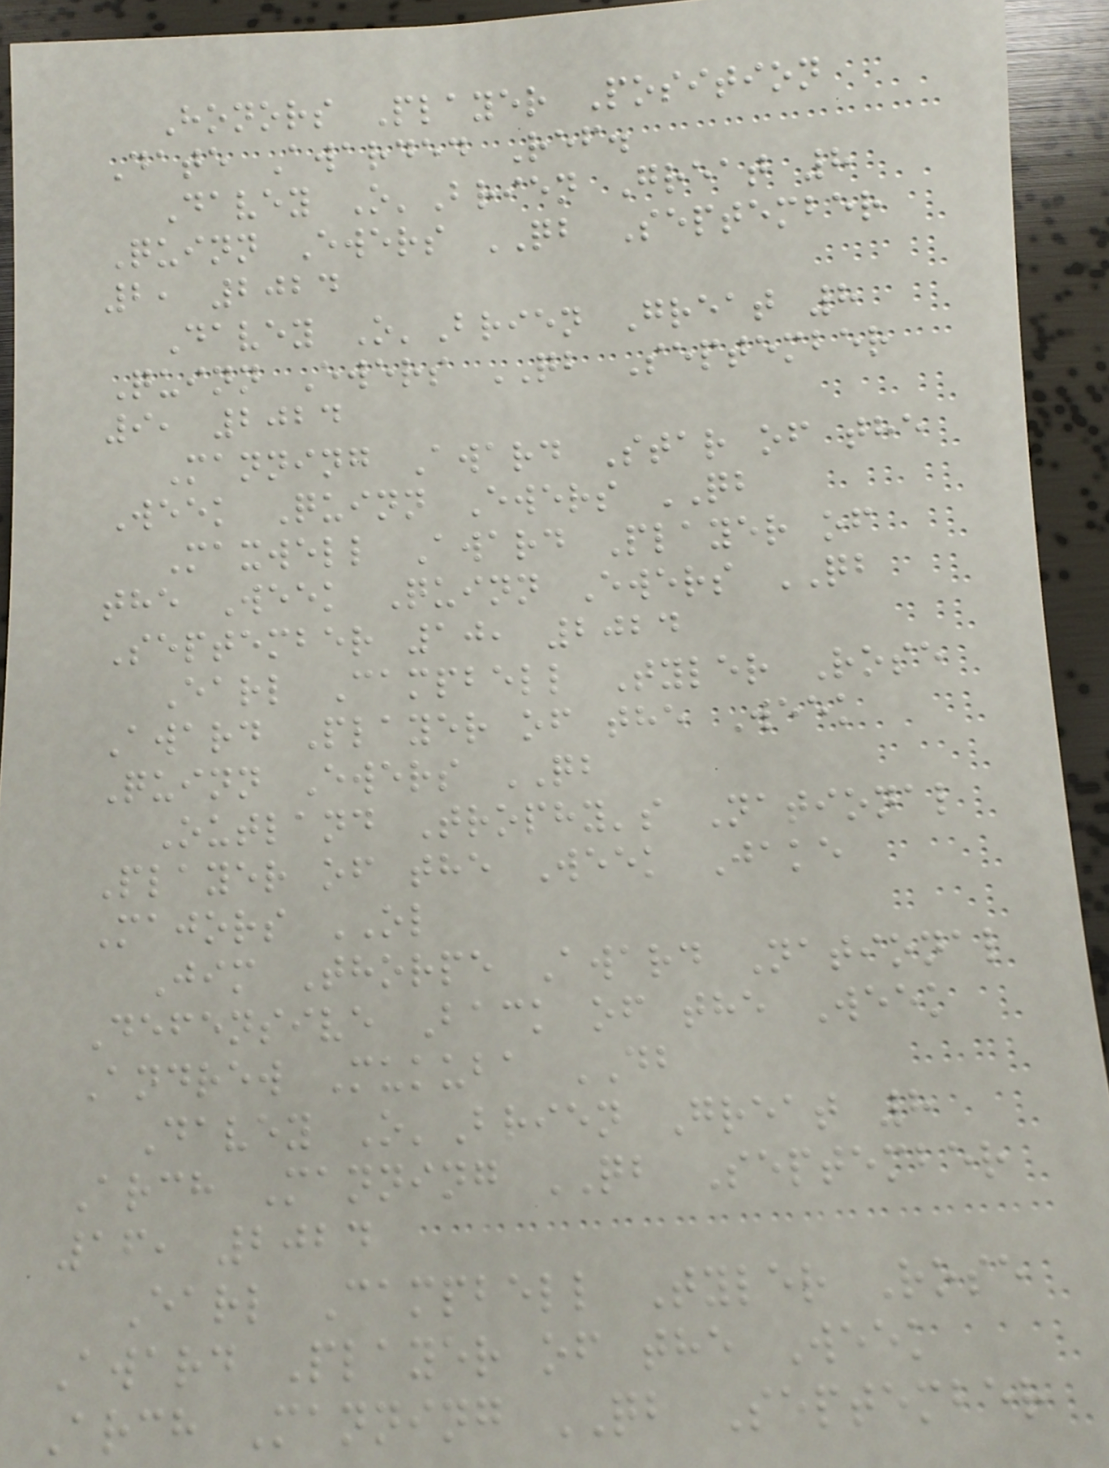Honors Player Position
Date Awarded Ref.
Davey O'Brien Great 8
Quinn Ewers QB September
2, 2024
Davey O'Brien Great 8
Quinn Ewers QB September
9, 2024
Manning Award Star of the
Week Quinn Ewers QB
Maxwell Award Player of
the Week Quinn Ewers QB
September 10, 2024
Earl Campbell Tyler Rose
Award Player of the Week
Quinn Ewers QB
Outland Trophy's National
Player of the Week Jake
Majors OL
Jim Thorpe Award National
Defensive Back of the Week
Andrew Mukuba DB
Davey O'Brien Great 8
Arch Manning QB September
16, 2024
Earl Campbell Tyler Rose
Award Player of the Week
Arch Manning QB September
